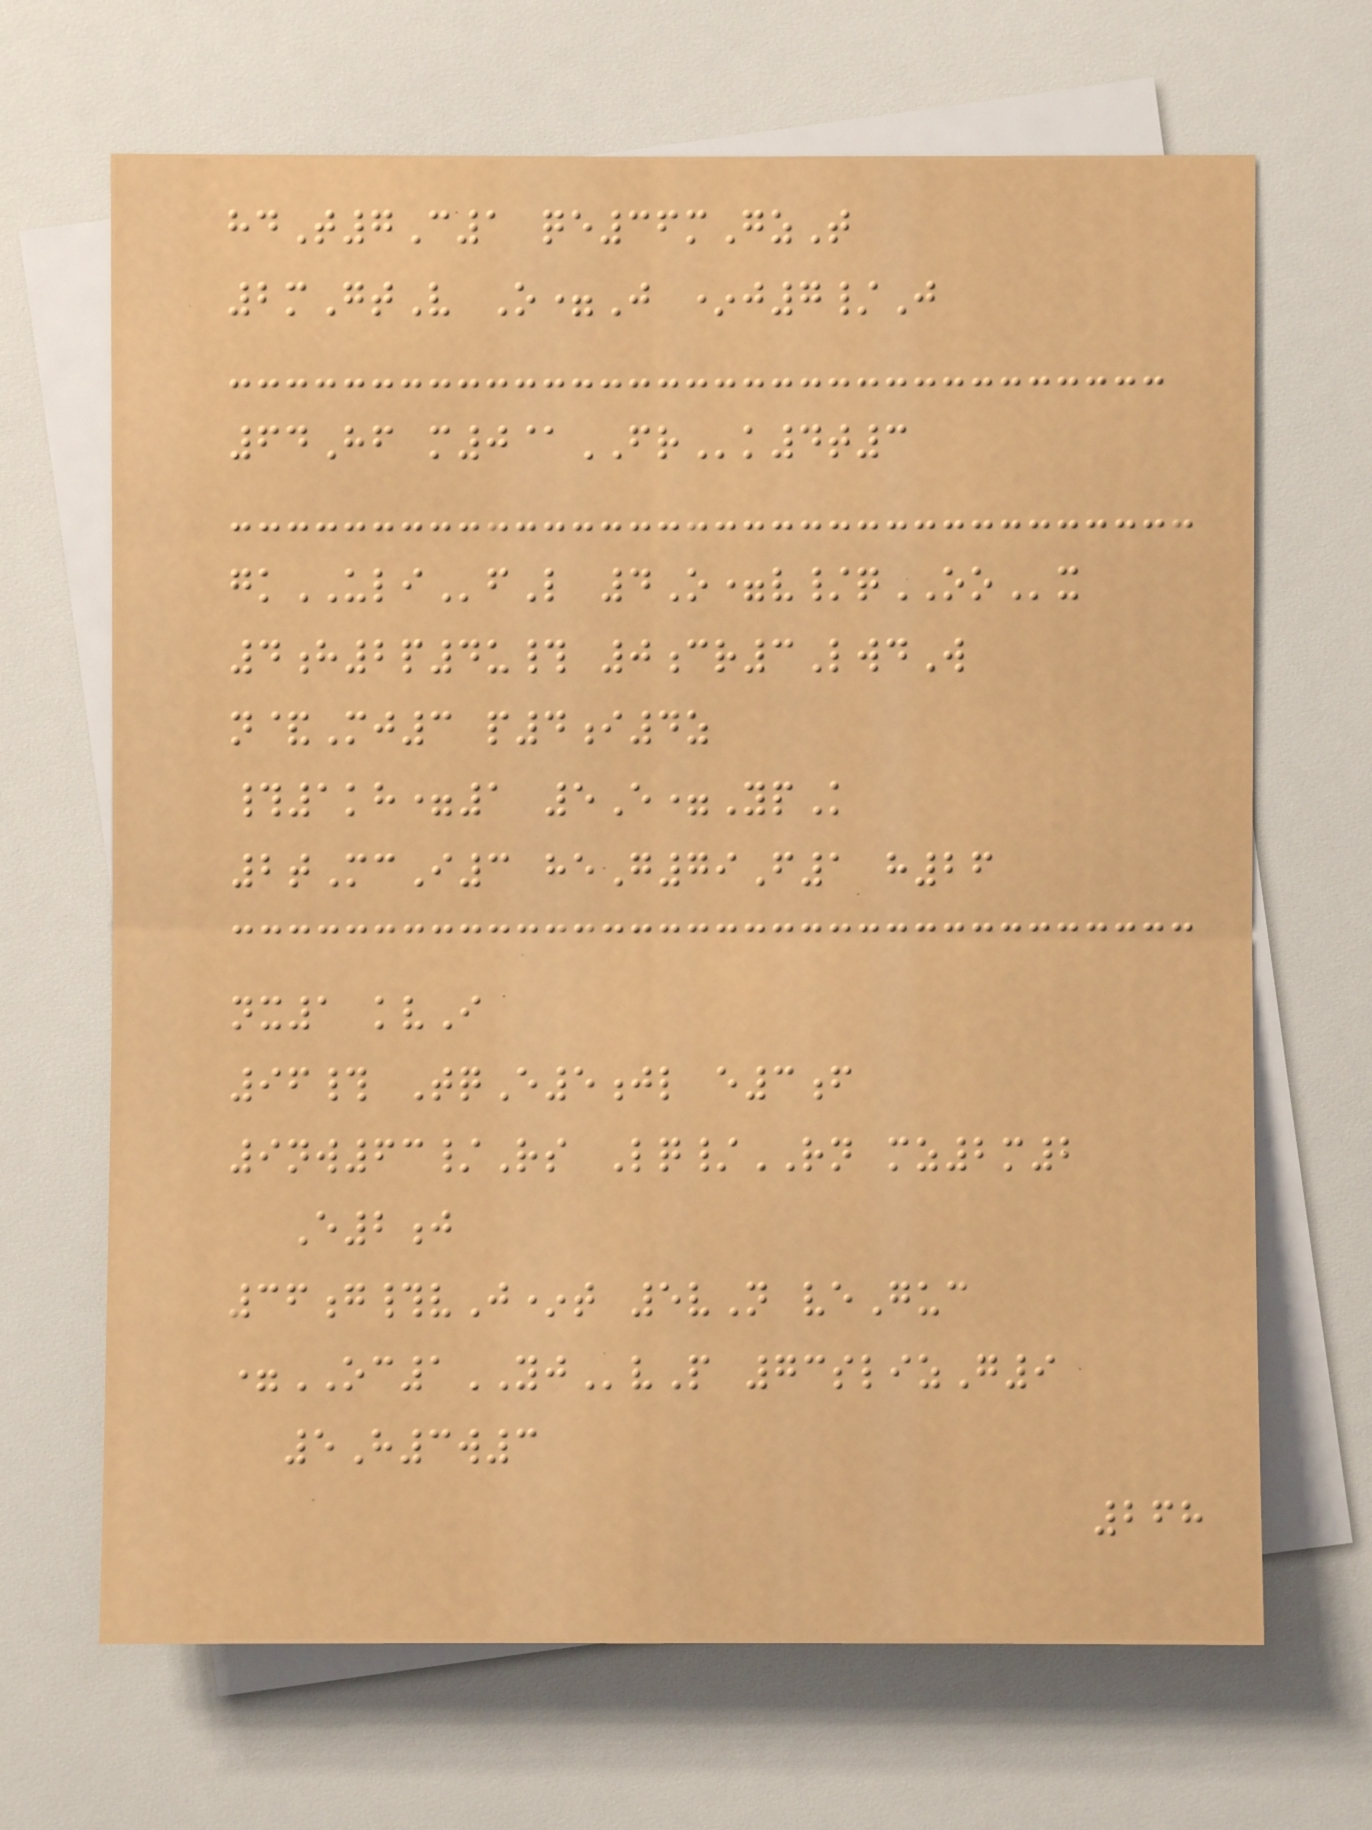hdT7C1 qe36mGzT
2mGtV O=J *j7/J
64Hf m0@FRk4t3
gkULIfL 4O=v/qOOx
4h2p4u# 0cr3LwdW
n&Mj3 p4i4z
#1kh=1 5E=YpK
2tMcI3 heG79F1 h26
nx1 kvI
96# TqE5jl e3f
9nw63/Rs Lq/RN mz2m2
E2j
36g#vJ*t 5vN veGuc
=OC1YJvP 73slizG9
5H3w3
268
